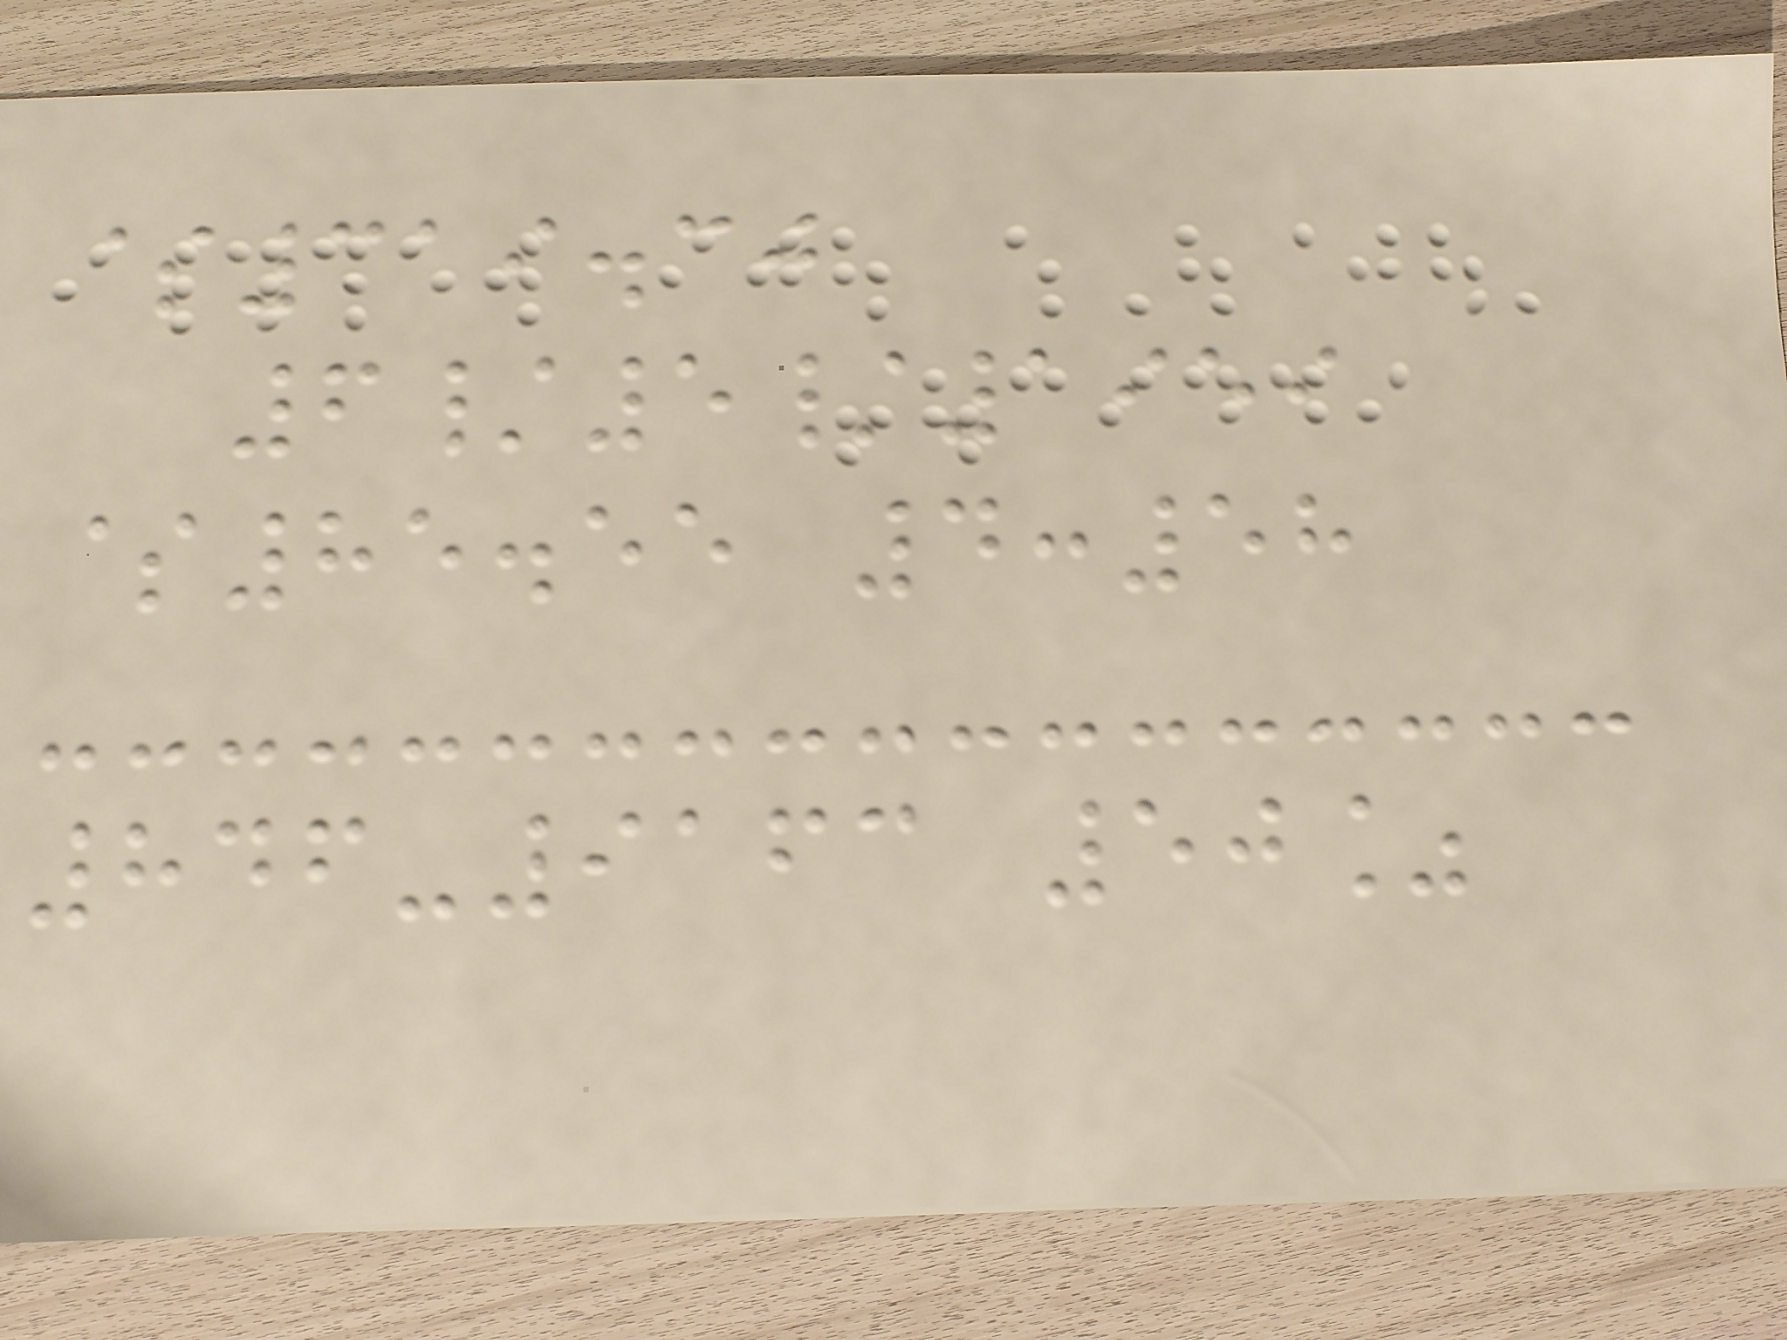$319.30
6/5/1959
$85.55 4:58
846-9163 50%
